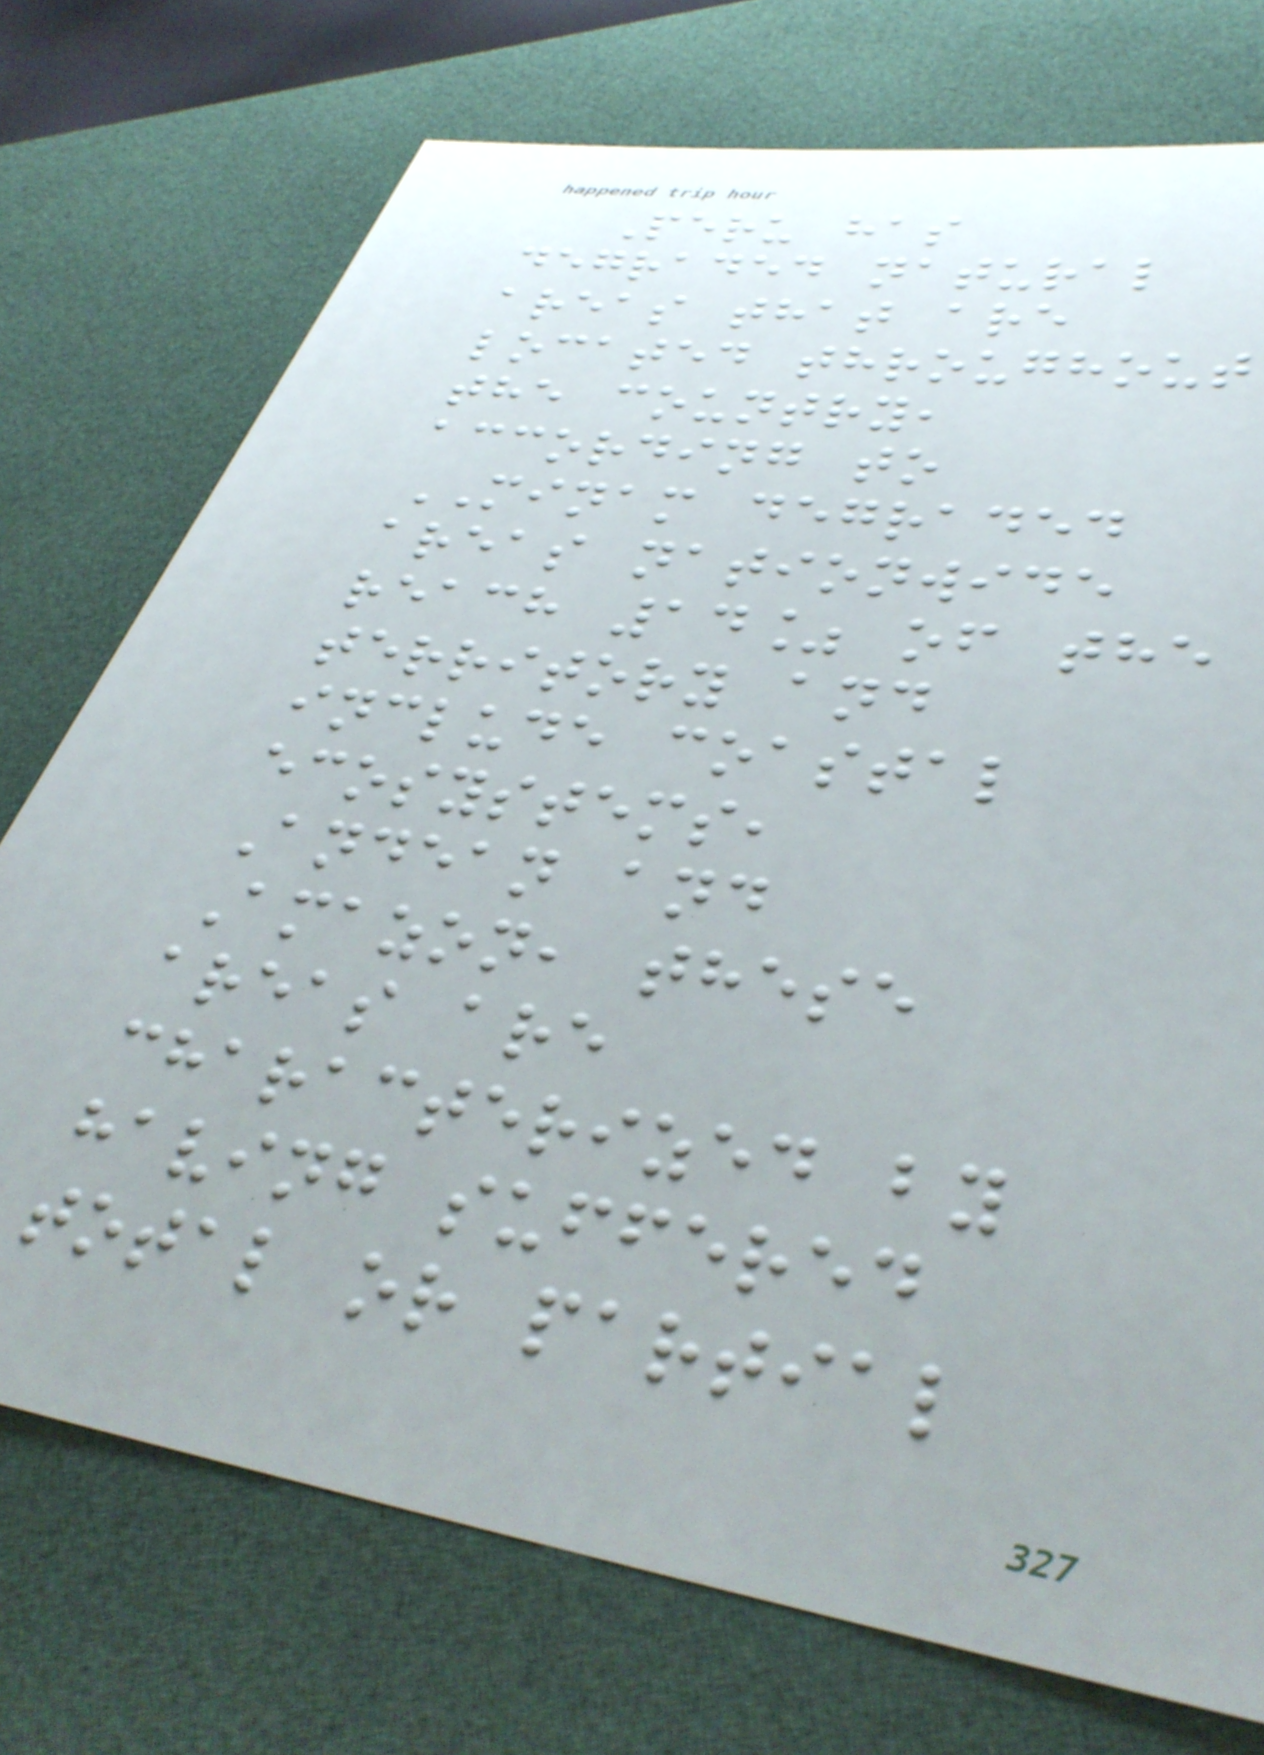Peru has
degraded natural
areas that are
located throughout
the country,
according to
MINAM degraded
areas nationwide
reach 14% of the
territory and
include coastal
ecosystems,
Andean and
Amazon, these
areas are
characterized by
having suffered
total or partial
